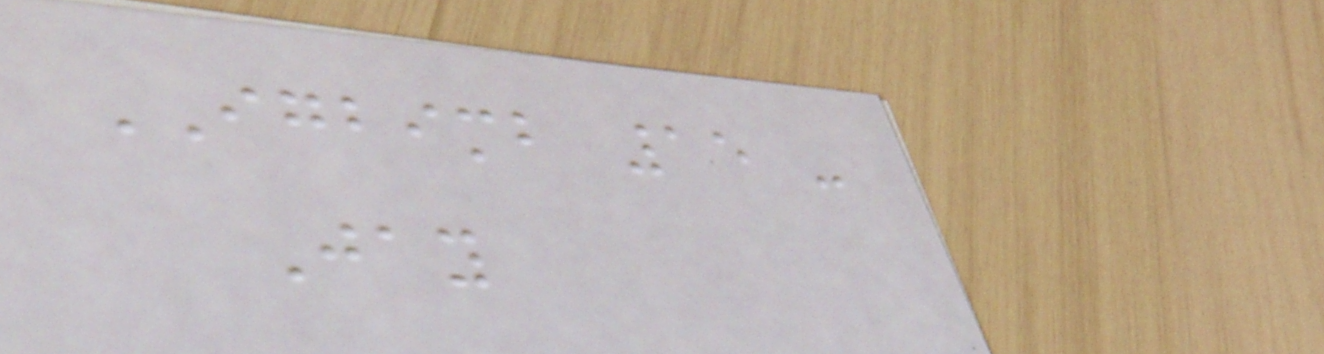IGBIMB 15 -
Jay
